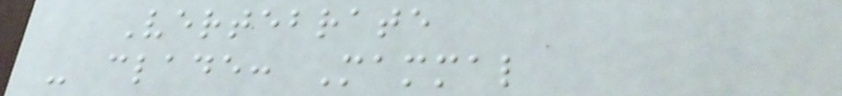Vertebrate
- clade: Mammal
